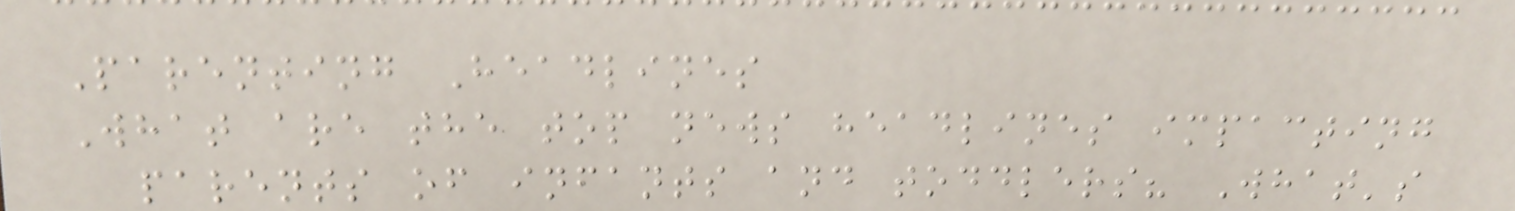Parenting Headlines
What are the top news headlines impacting
parents of infants and toddlers? What's
